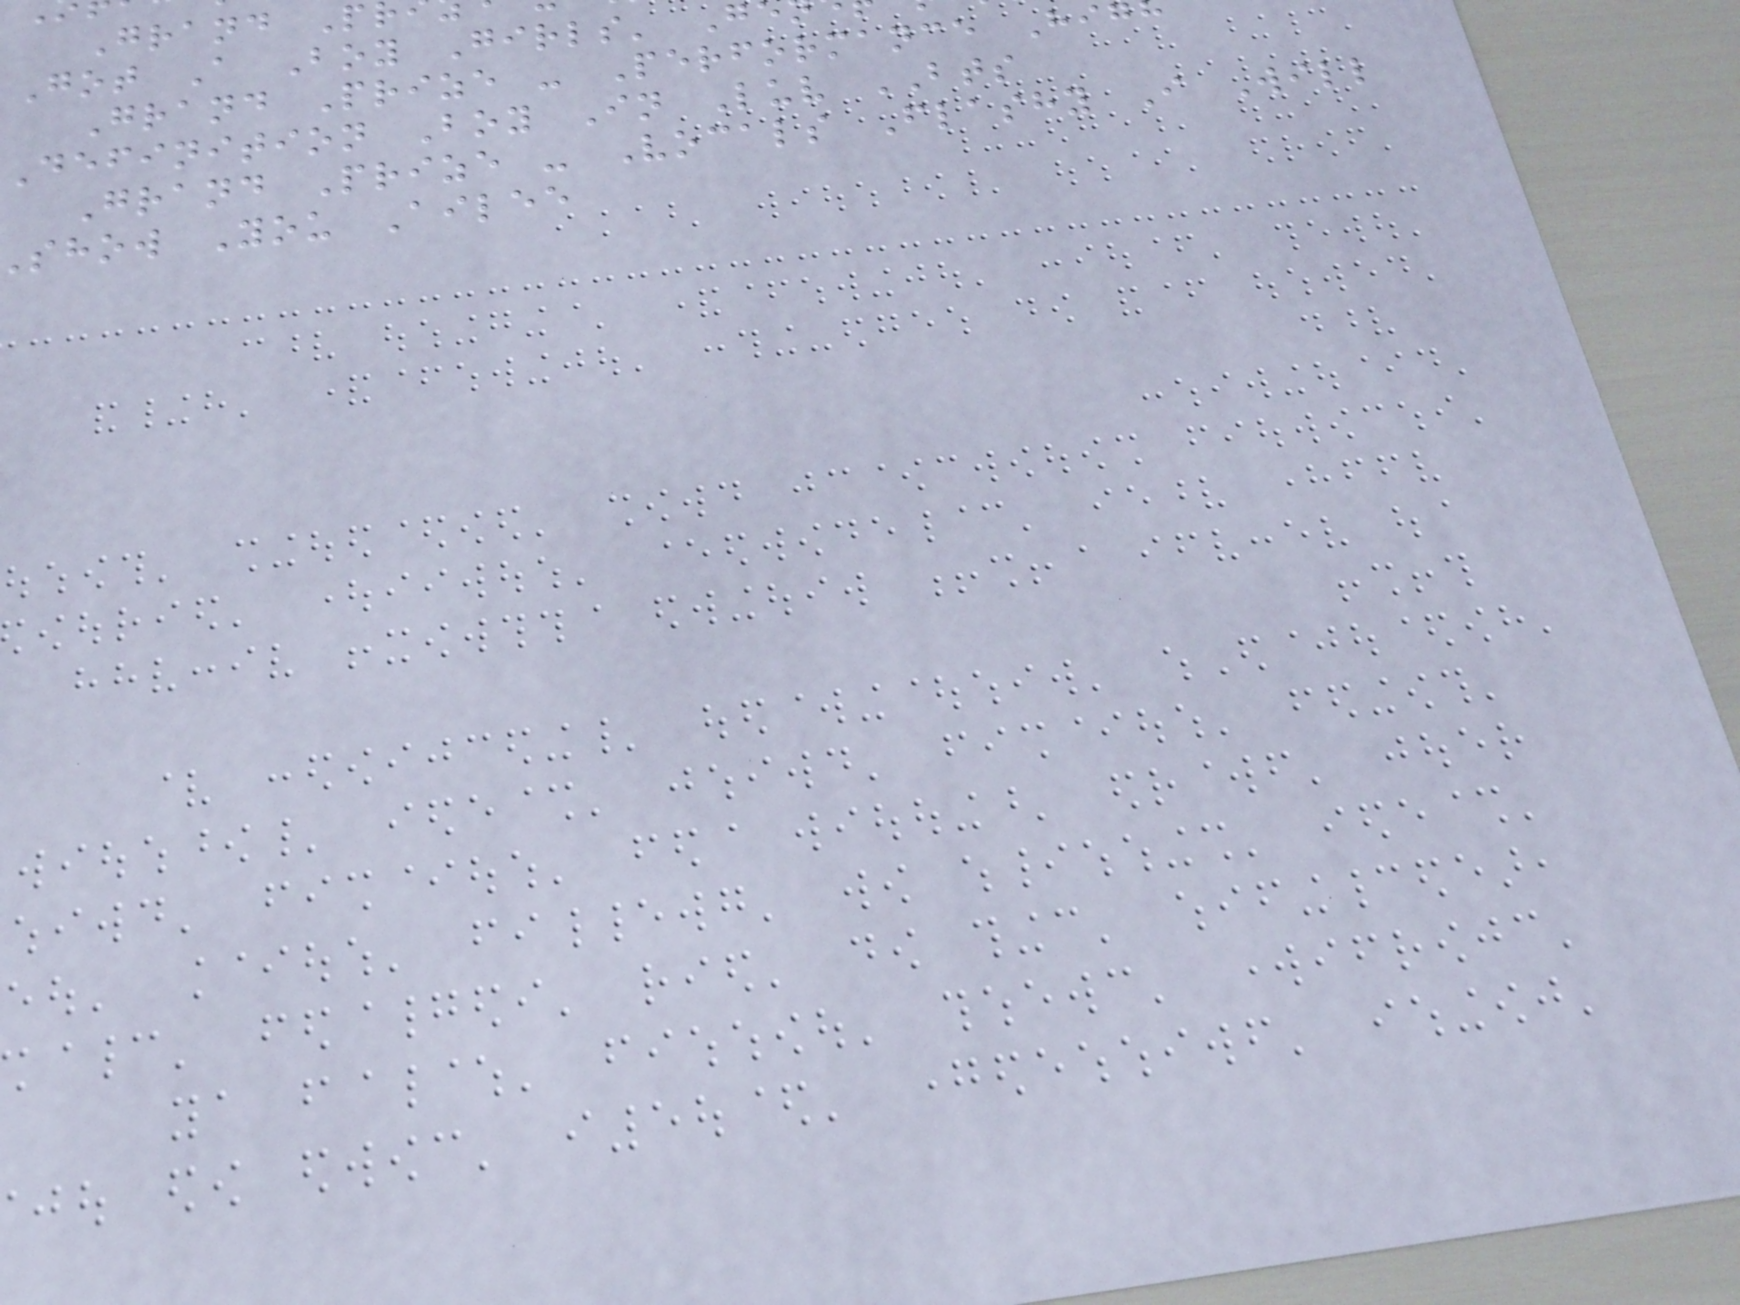Got A Boy Girls' G
Grand Prize - Performance Hig
Definition Boy In Luv BTS
Grand Prize - Vocals Flashy I Will
show You Ailee
